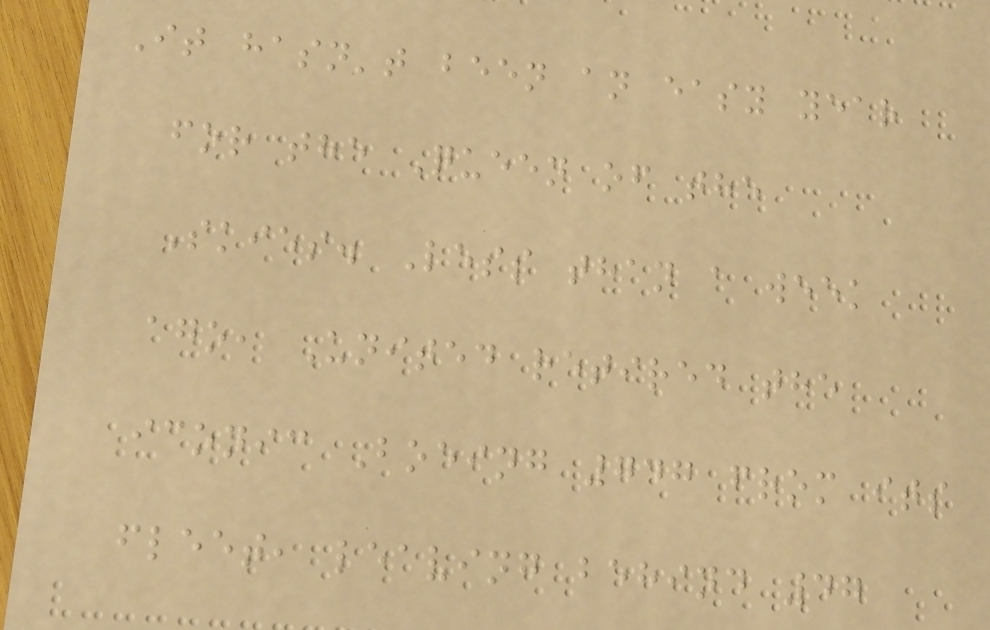It hasn't been an easy year
for the Queen of the
Skies. Less than a week
ago, United retired the
iconic Boeing 747 from its
fleet, leaving behind 47
